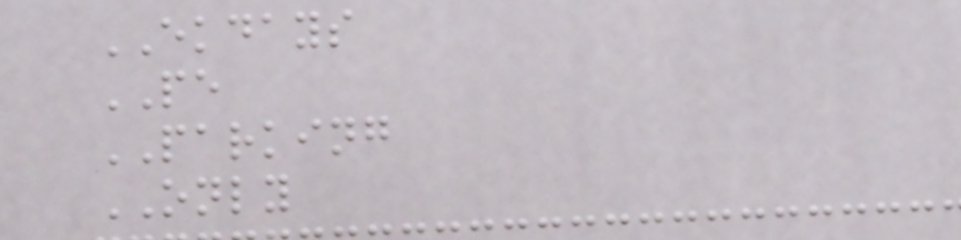EKDAYS
PE
PARKING
ONLY
